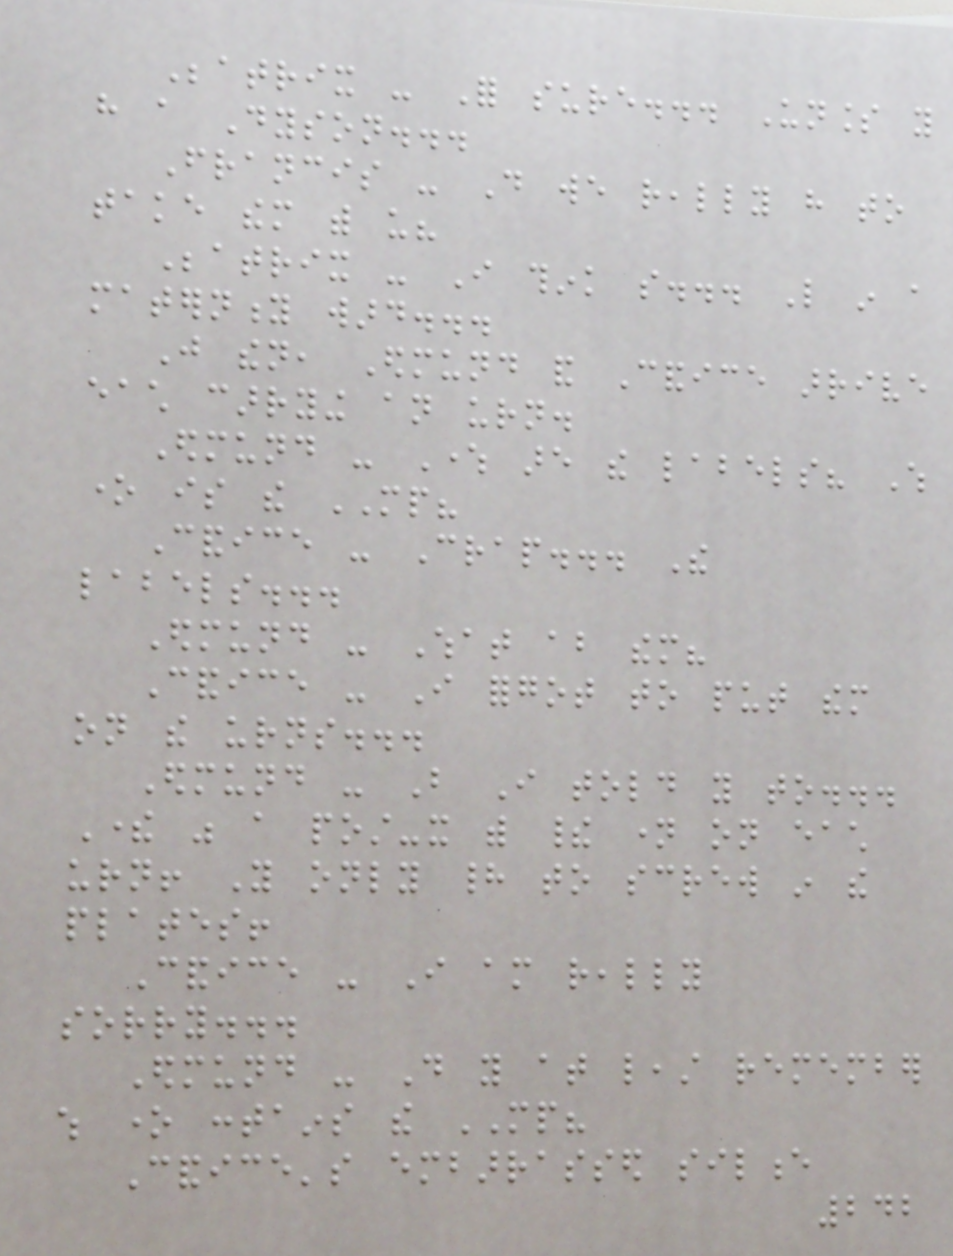Beatrix - For sure... Unless you
have a Dyson...
Francis - Do we really have to
take them with us?
Beatrix - I think so... Like in a
maternity ward...
Just then, Edmund and Candice arrive
each carrying an urn.
Edmund - Where are the labels? Which
one is the MP?
Candice - Crap... The
labels...
Edmund - What about them?
Candice - I forgot to put them
on the urns...
Edmund - But I told you to...
There was a post-it with their name on each
urn! You only had to screw in the
plates!
Candice - I am really
sorry...
Edmund - Do you at least remember
which one contains the MP?
Candice's embarrassed silence
242
